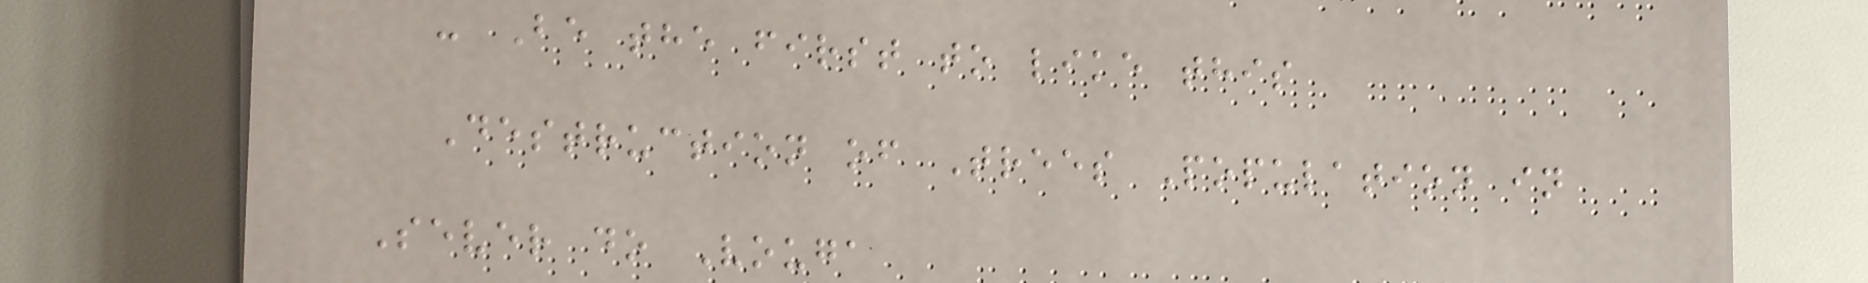- Be the first to like this
Destruction of Trees Population in
Sever do Vouga
